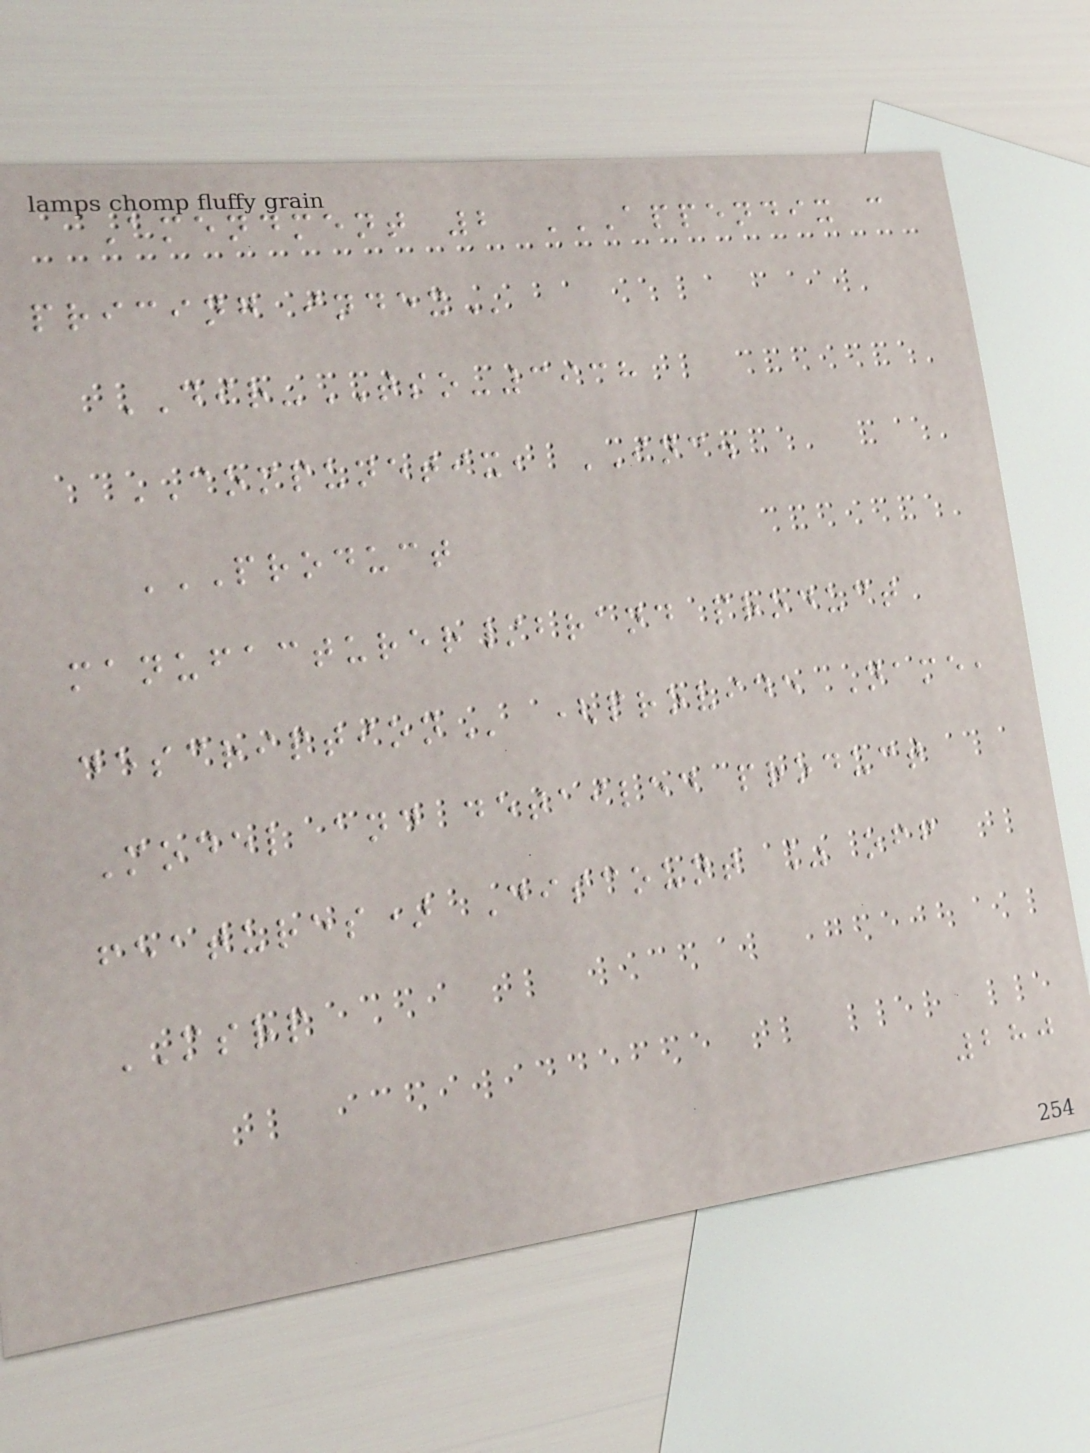Amendment 2 APPENDIX C
PRICING INDEX
DIR-TSO-3938
COMPUNETIX, INC.
PRODUCT
MANUFACTURER/BRAND PRODUCT
DESCRIPTION (provide Name,
Model and detailed product
features) Discount % off
MSRP
280
